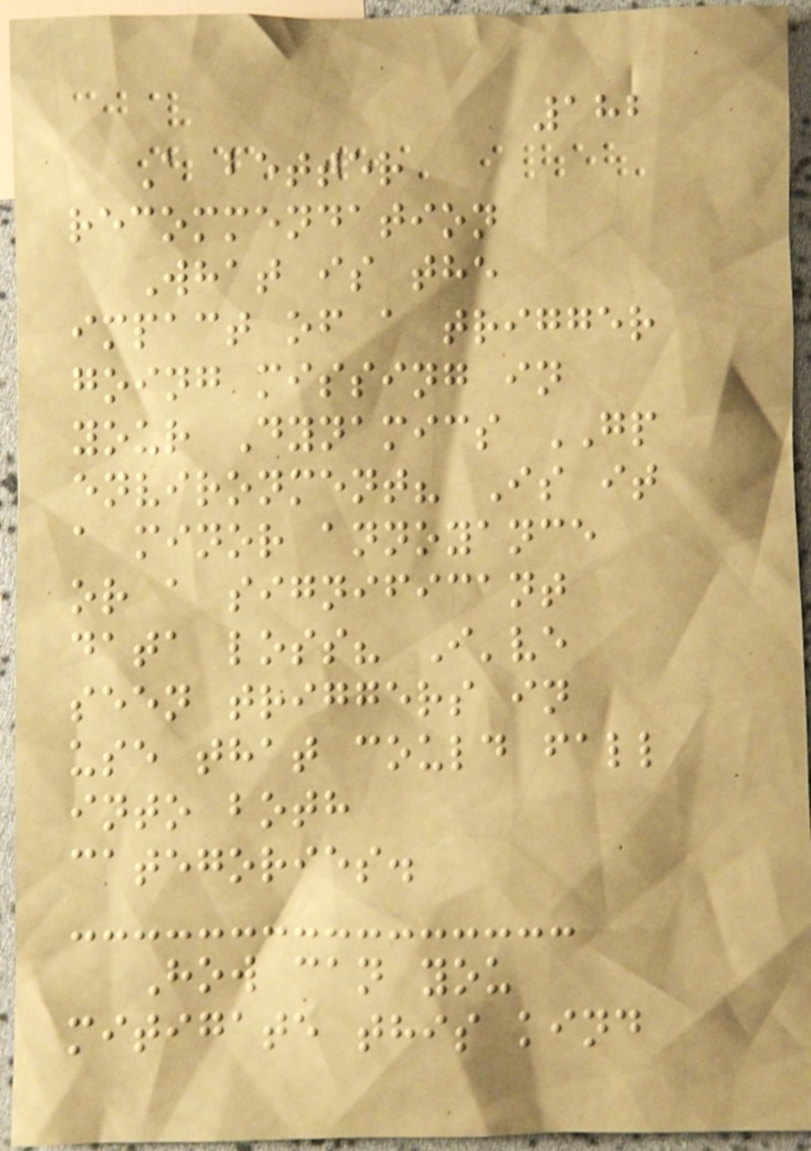182
A better
recommendation
What is the
impact of a trigger
going missing in
your Dynamics GP
environment? Is it
a minor annoyance
or a significant
data loss? I've
seen triggers in
use that could fall
into both
categories.
How can you
mitigate this kind
